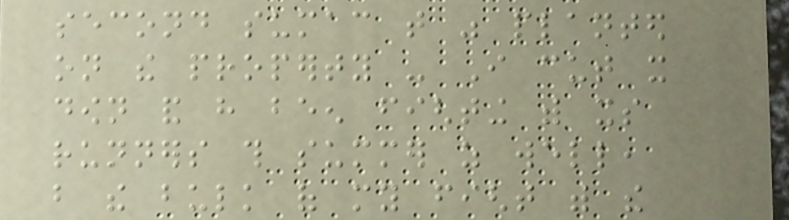second sumac that was planted
on the property - I cut it
down and have been fighting with its
runners this summer as well,
but the bulk of my fight with the
